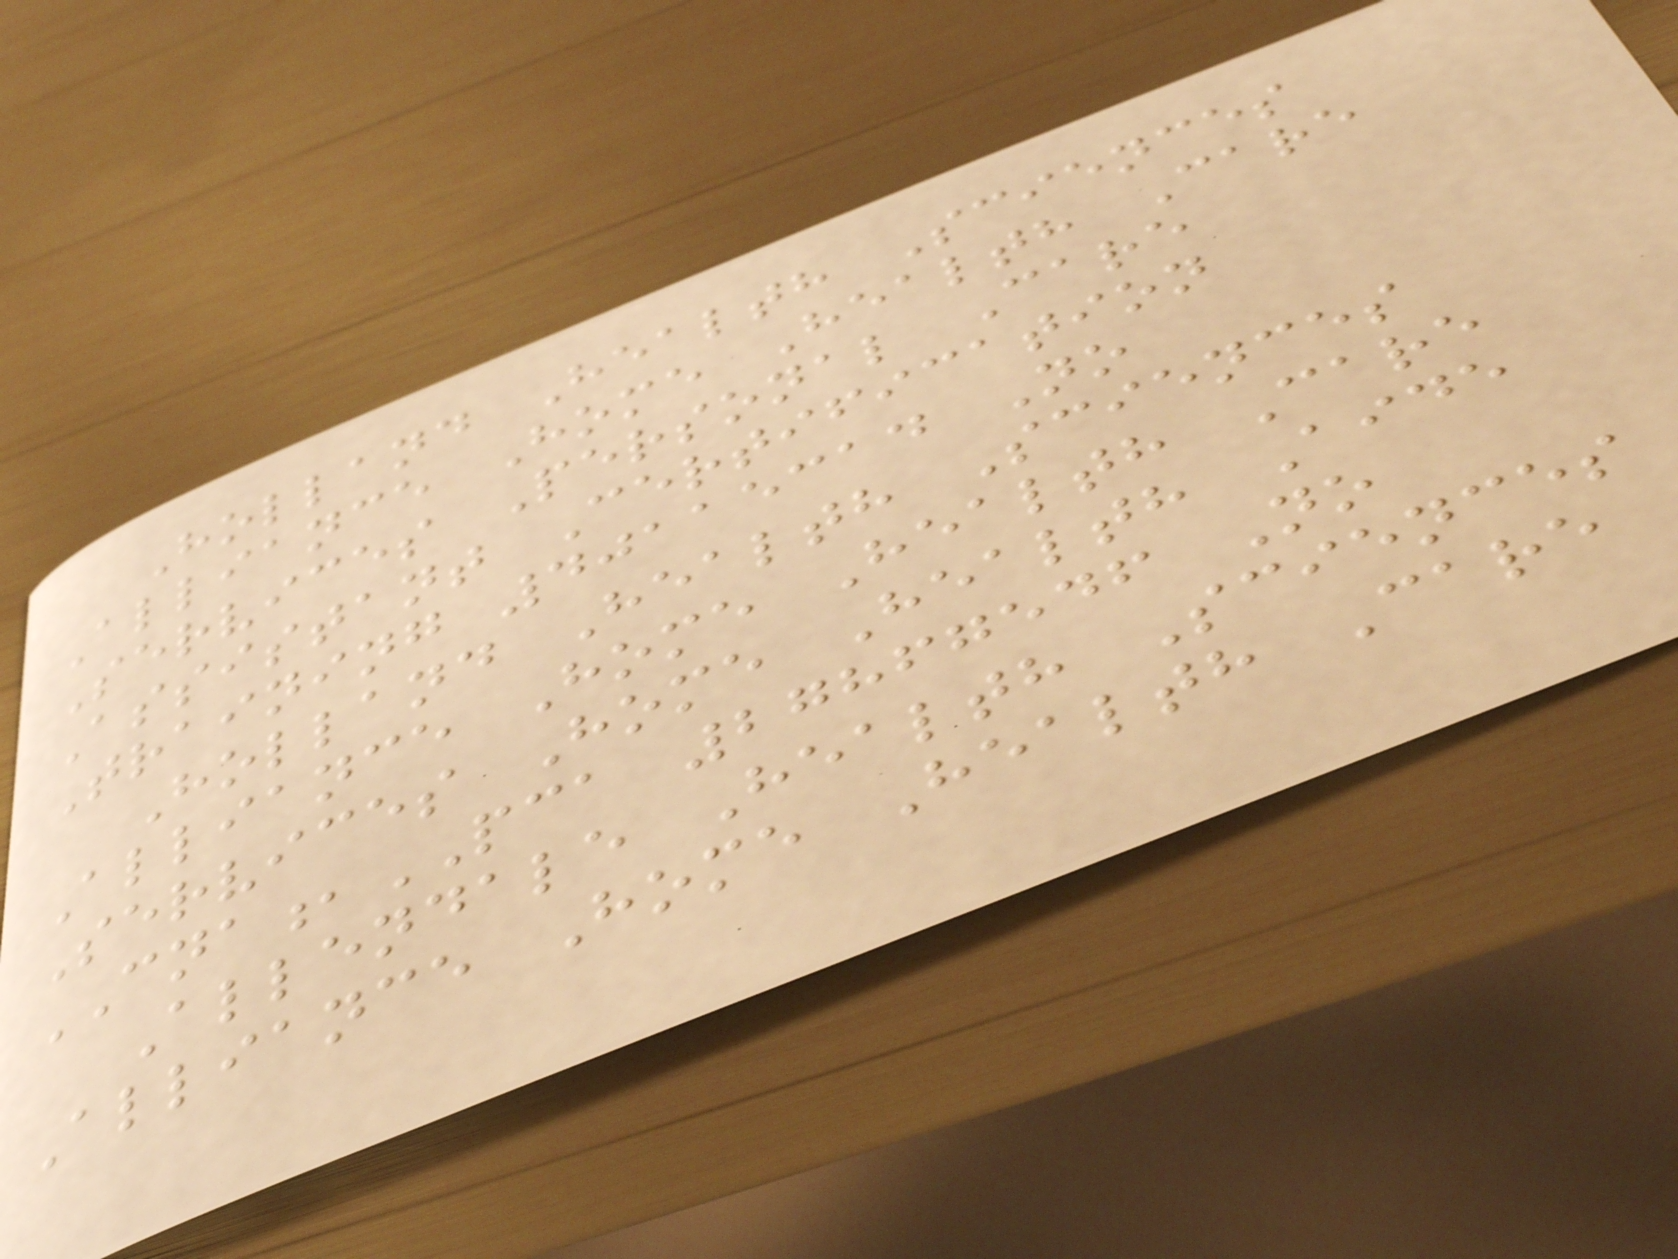Holland Health Sciences
Alliance Home Health Care
Services Personal Care
Assistant Certification
Training 40115314 No
Holland Health Sciences
Alliance Home Health Care
Services Home Health Aide
CNA,PCA 27867546 No
Allendale Health Sciences
Alliance Home Health Care
